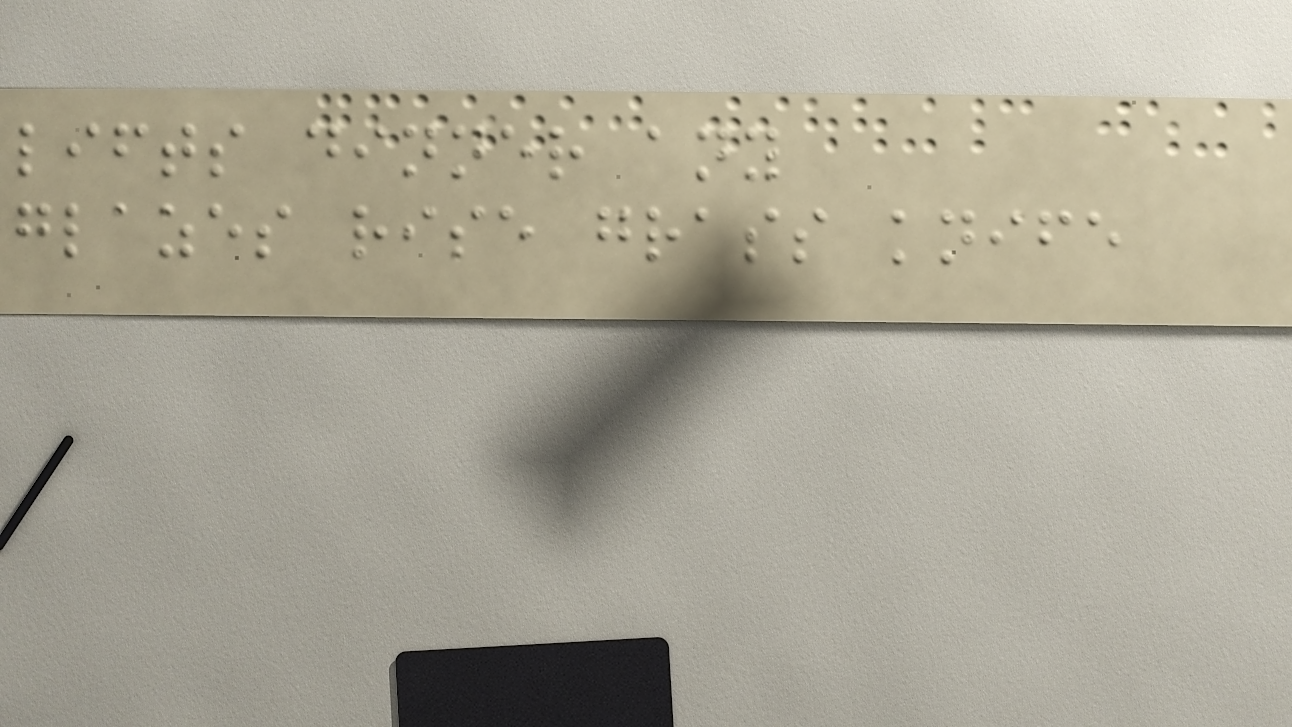lifts dinner any
glazes rise grass knife
